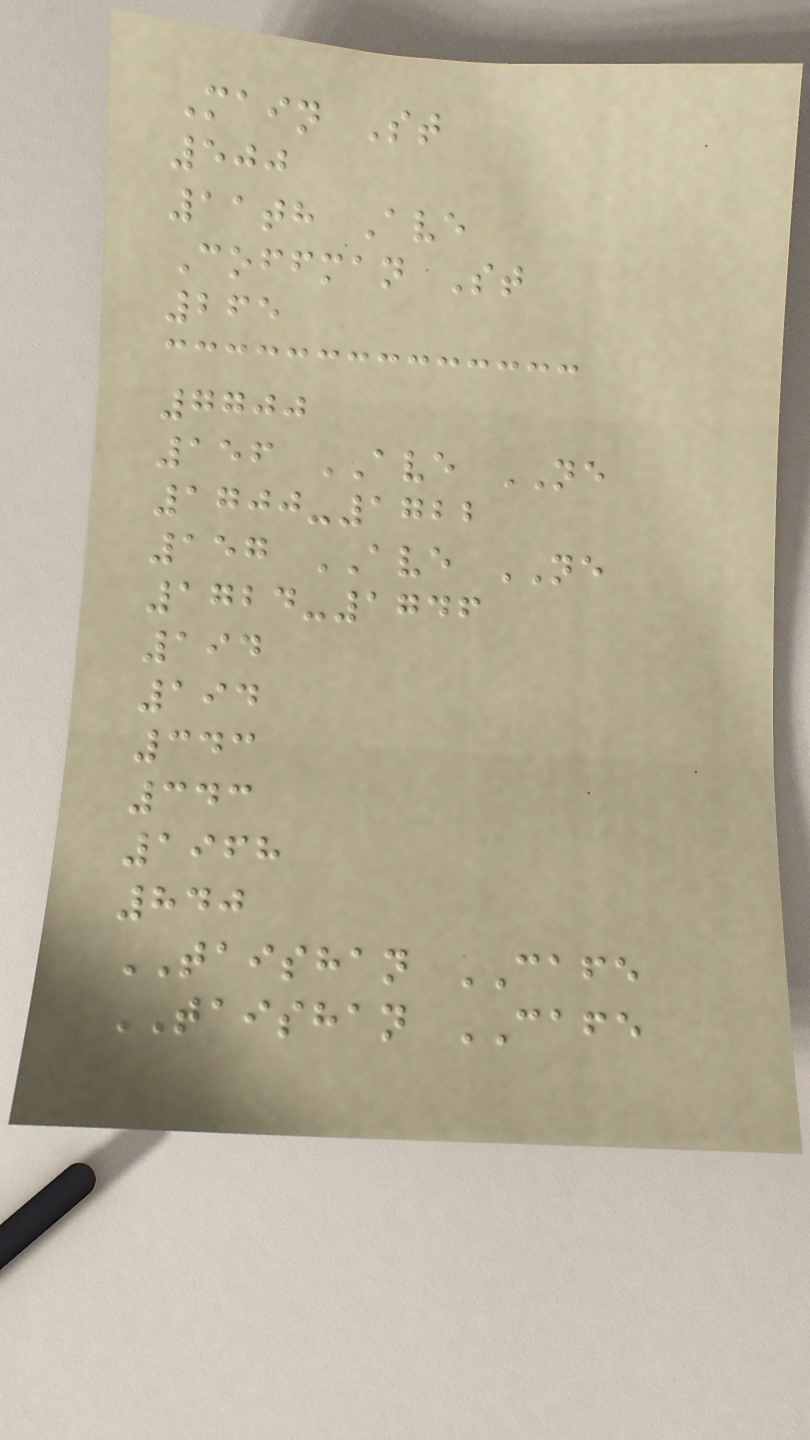Main St
500
11th Ave
Coffman St
265
7700
156 AVE NE
1700-1722
157 AVE NE
1724-1746
194
194
343
343
1968
840
TAISHAN CAFE
TAISHAN CAFE
